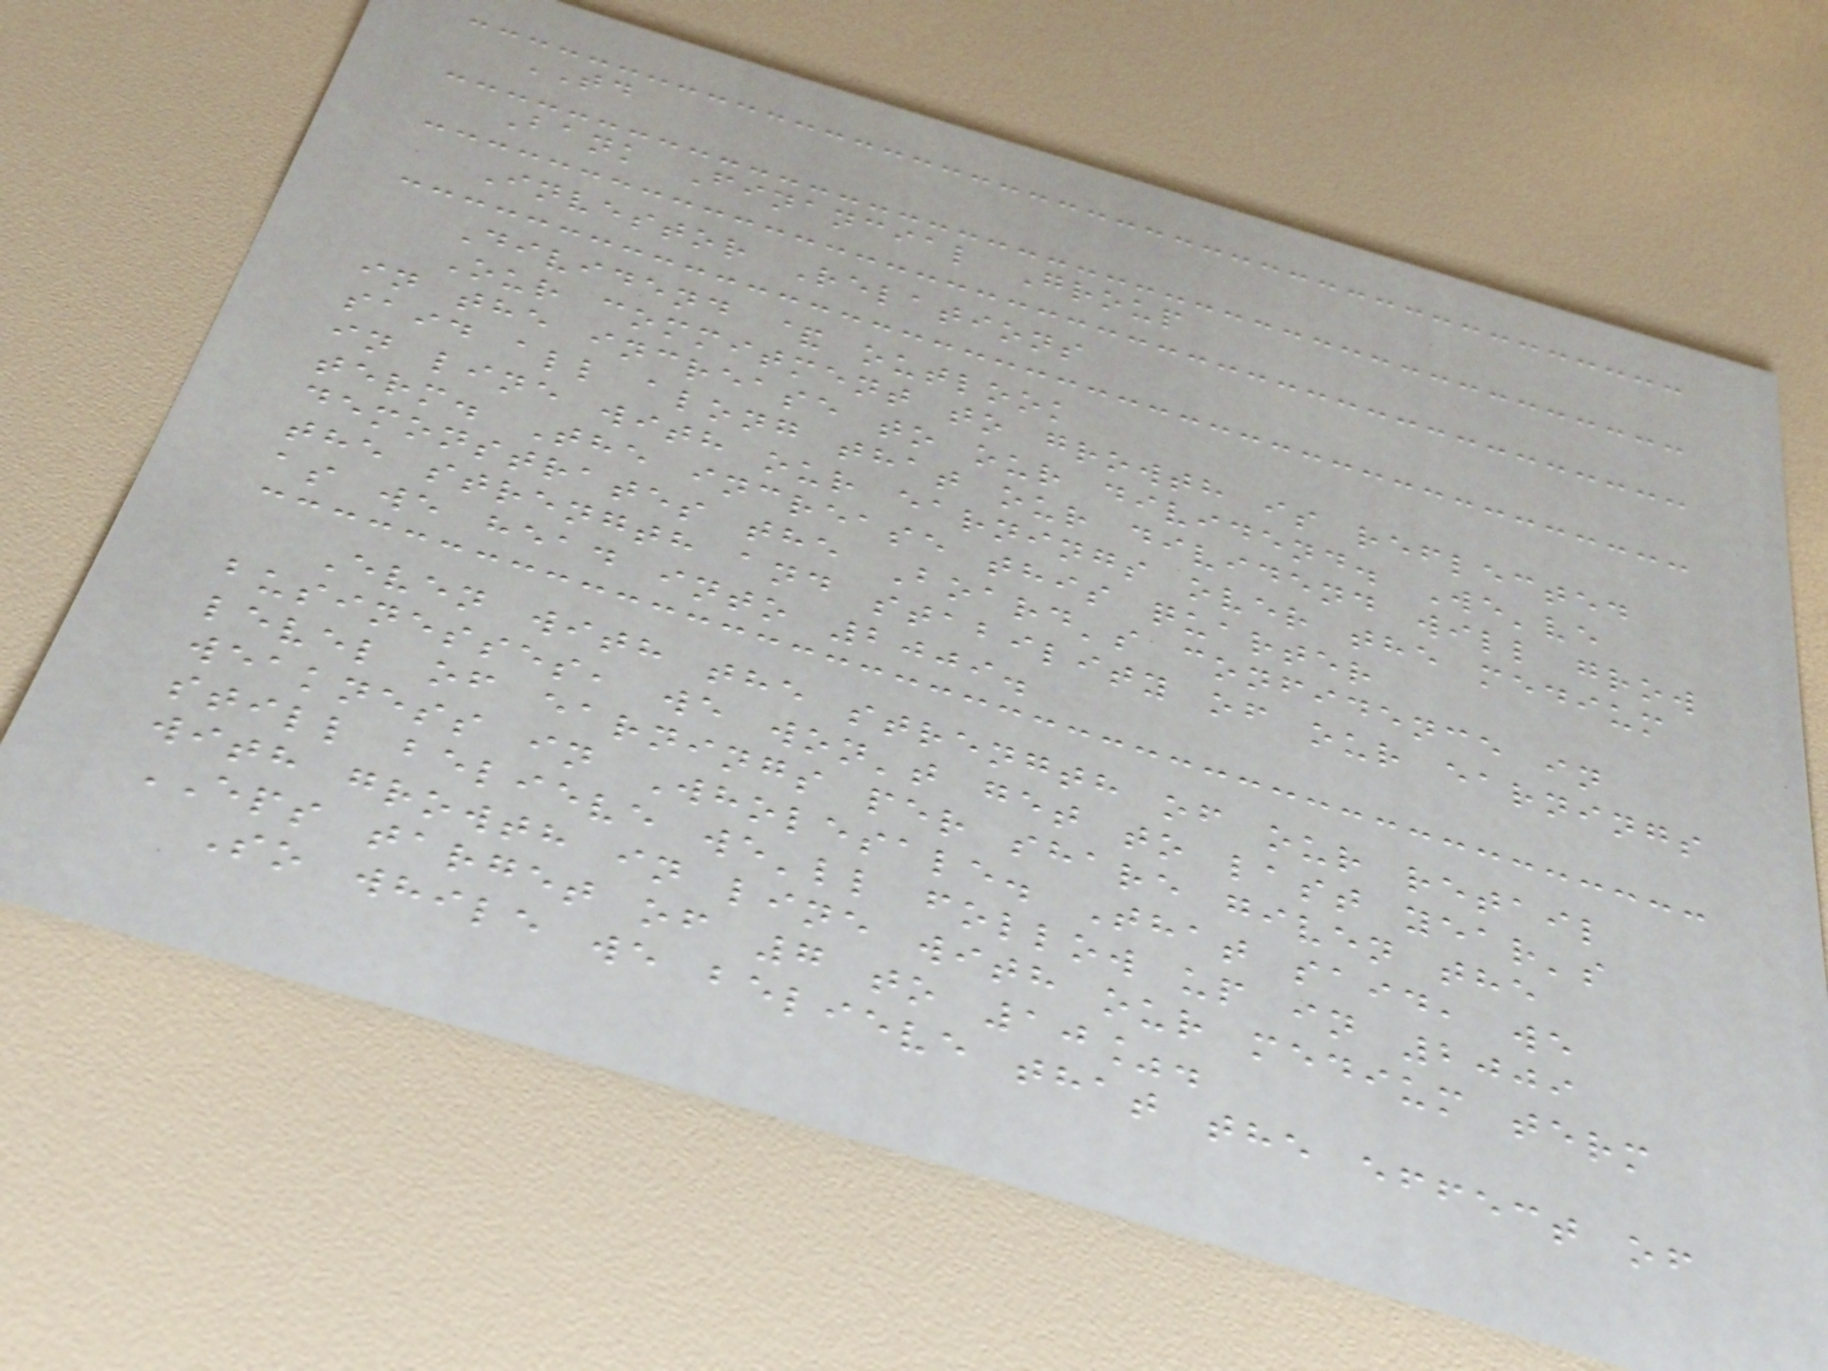TD
Bank Financial Group
Investor Relations
Dividend & outlook
Our commitment to growth is reflected
in the increase to our dividend. We've
said all along that our dividend will grow
in line with our earnings over the medium
term. The increase this quarter
demonstrates the Board's confidence in
the strength and stability of our earnings
as we head into 2009.
Even with the strength of our retail
businesses, we won't get to last year's
level of earnings per share given the
weakness in Wholesale. That said, we
still believe we'll follow up in 2009
with growth in line with our medium term
EPS target of 7 to 10%.
So while we believe that the effect of
